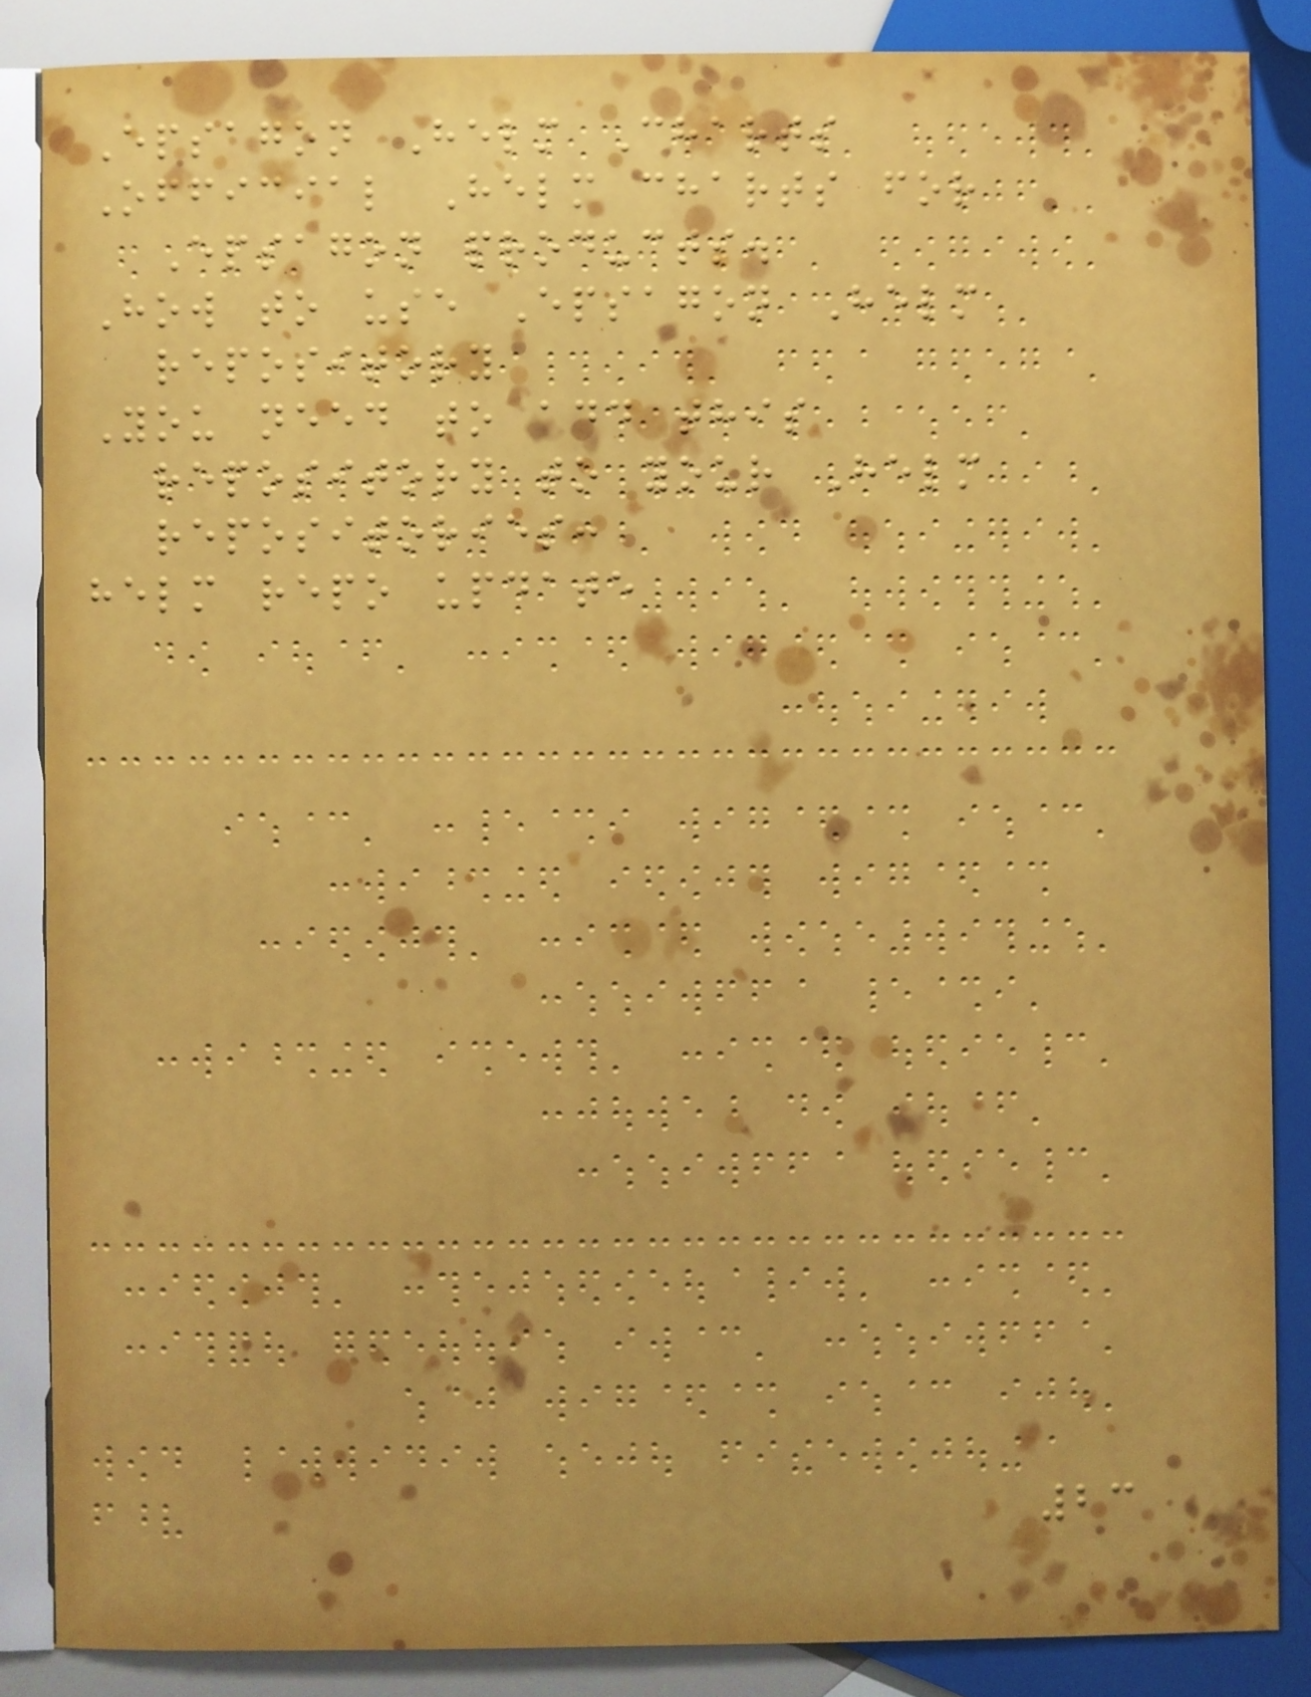Epsagon Helm Charts
Official Helm charts for
Epsagon products.
How to use Epsagon Helm
repository
You need to add this
repository to your Helm
repositories:
helm repo update
23
